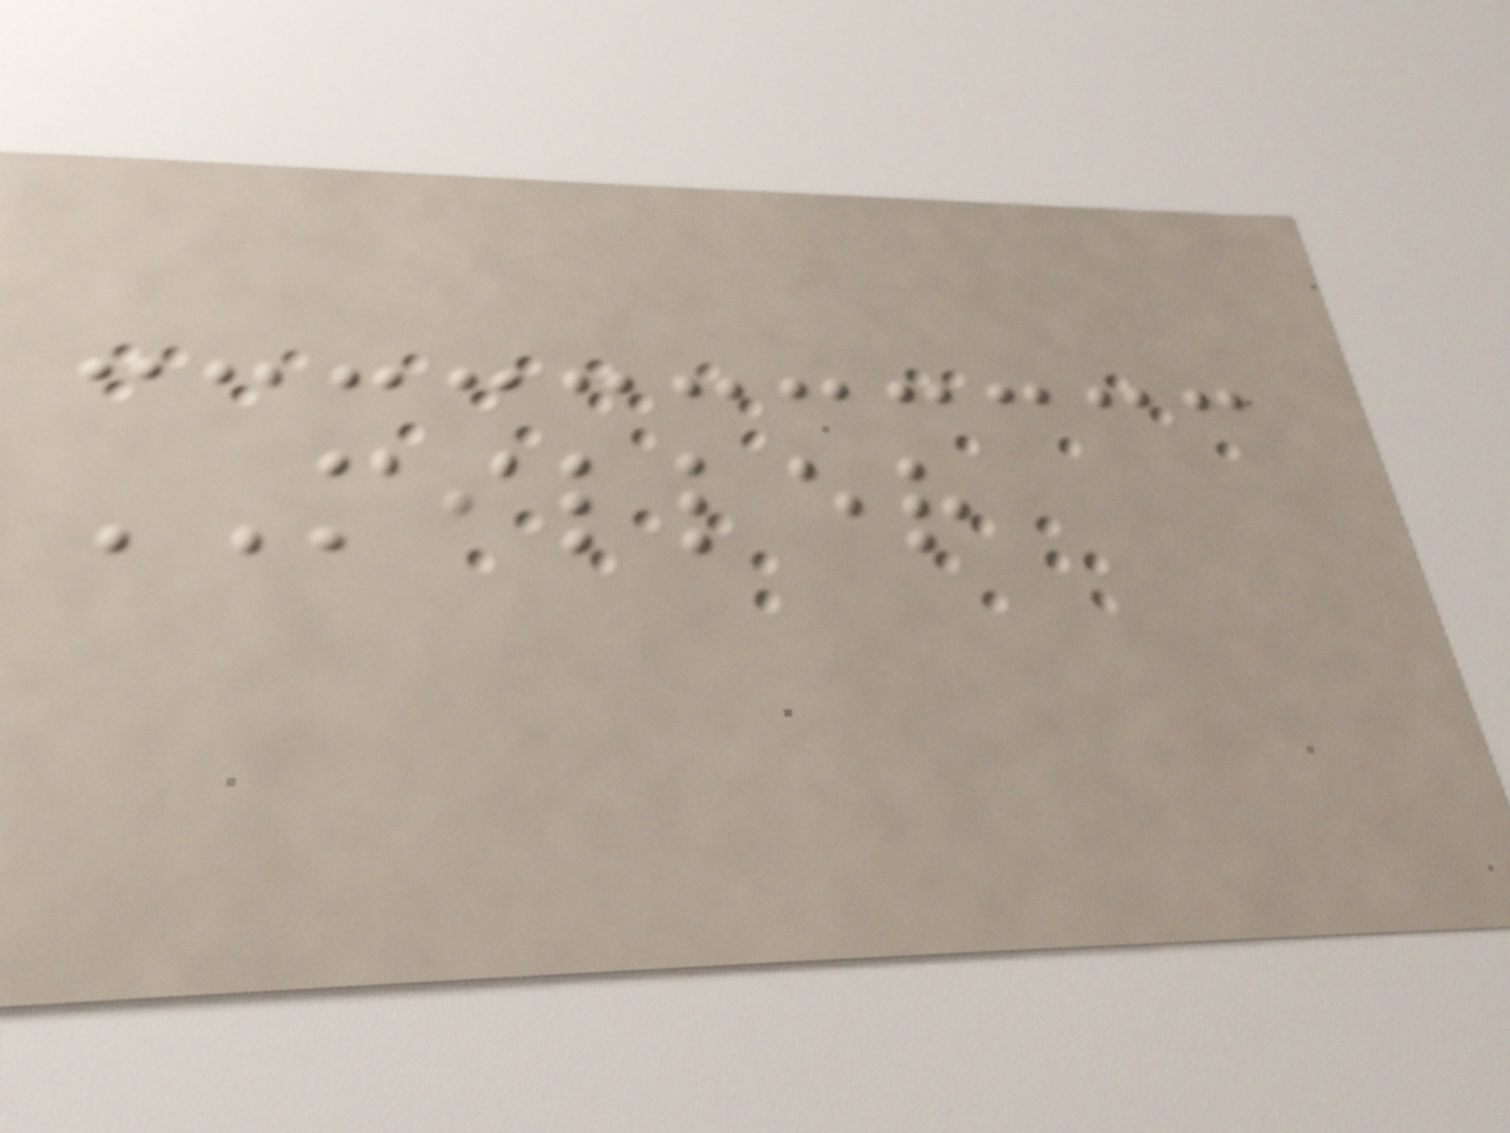MILLER
